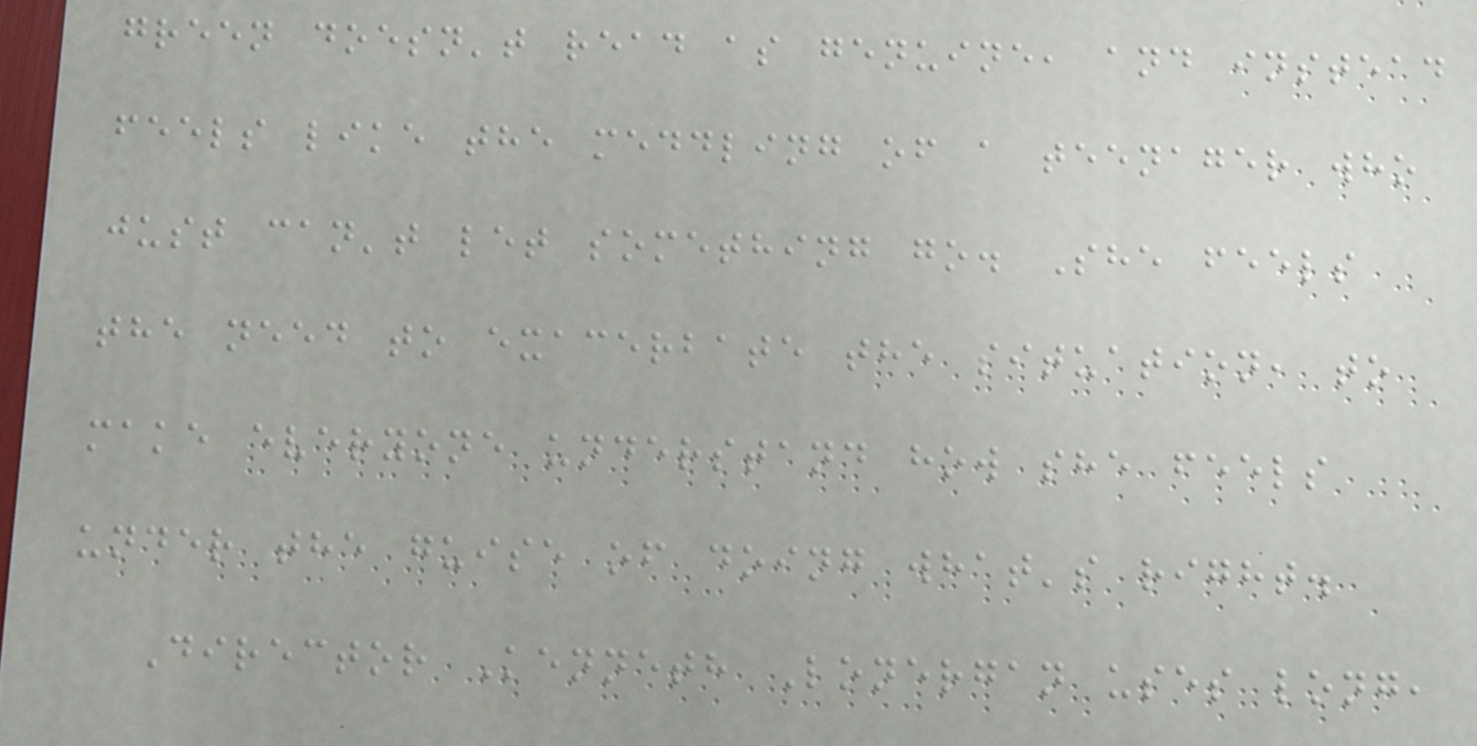green doesn't read as genuine, and instead
feels like the meddling of a teenager who
just can't let something go. She feels
the need to exacerbate the situation, to
make everyone understand how she feels
under the guise of doing what's right.
Director Kenneth Lonergan uses long,
